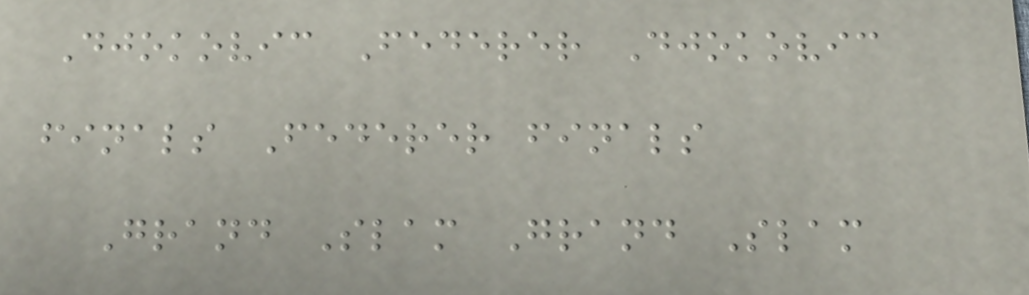Djokovic Federer Djokovic
finals Federer finals
Grand Slam Grand Slam
